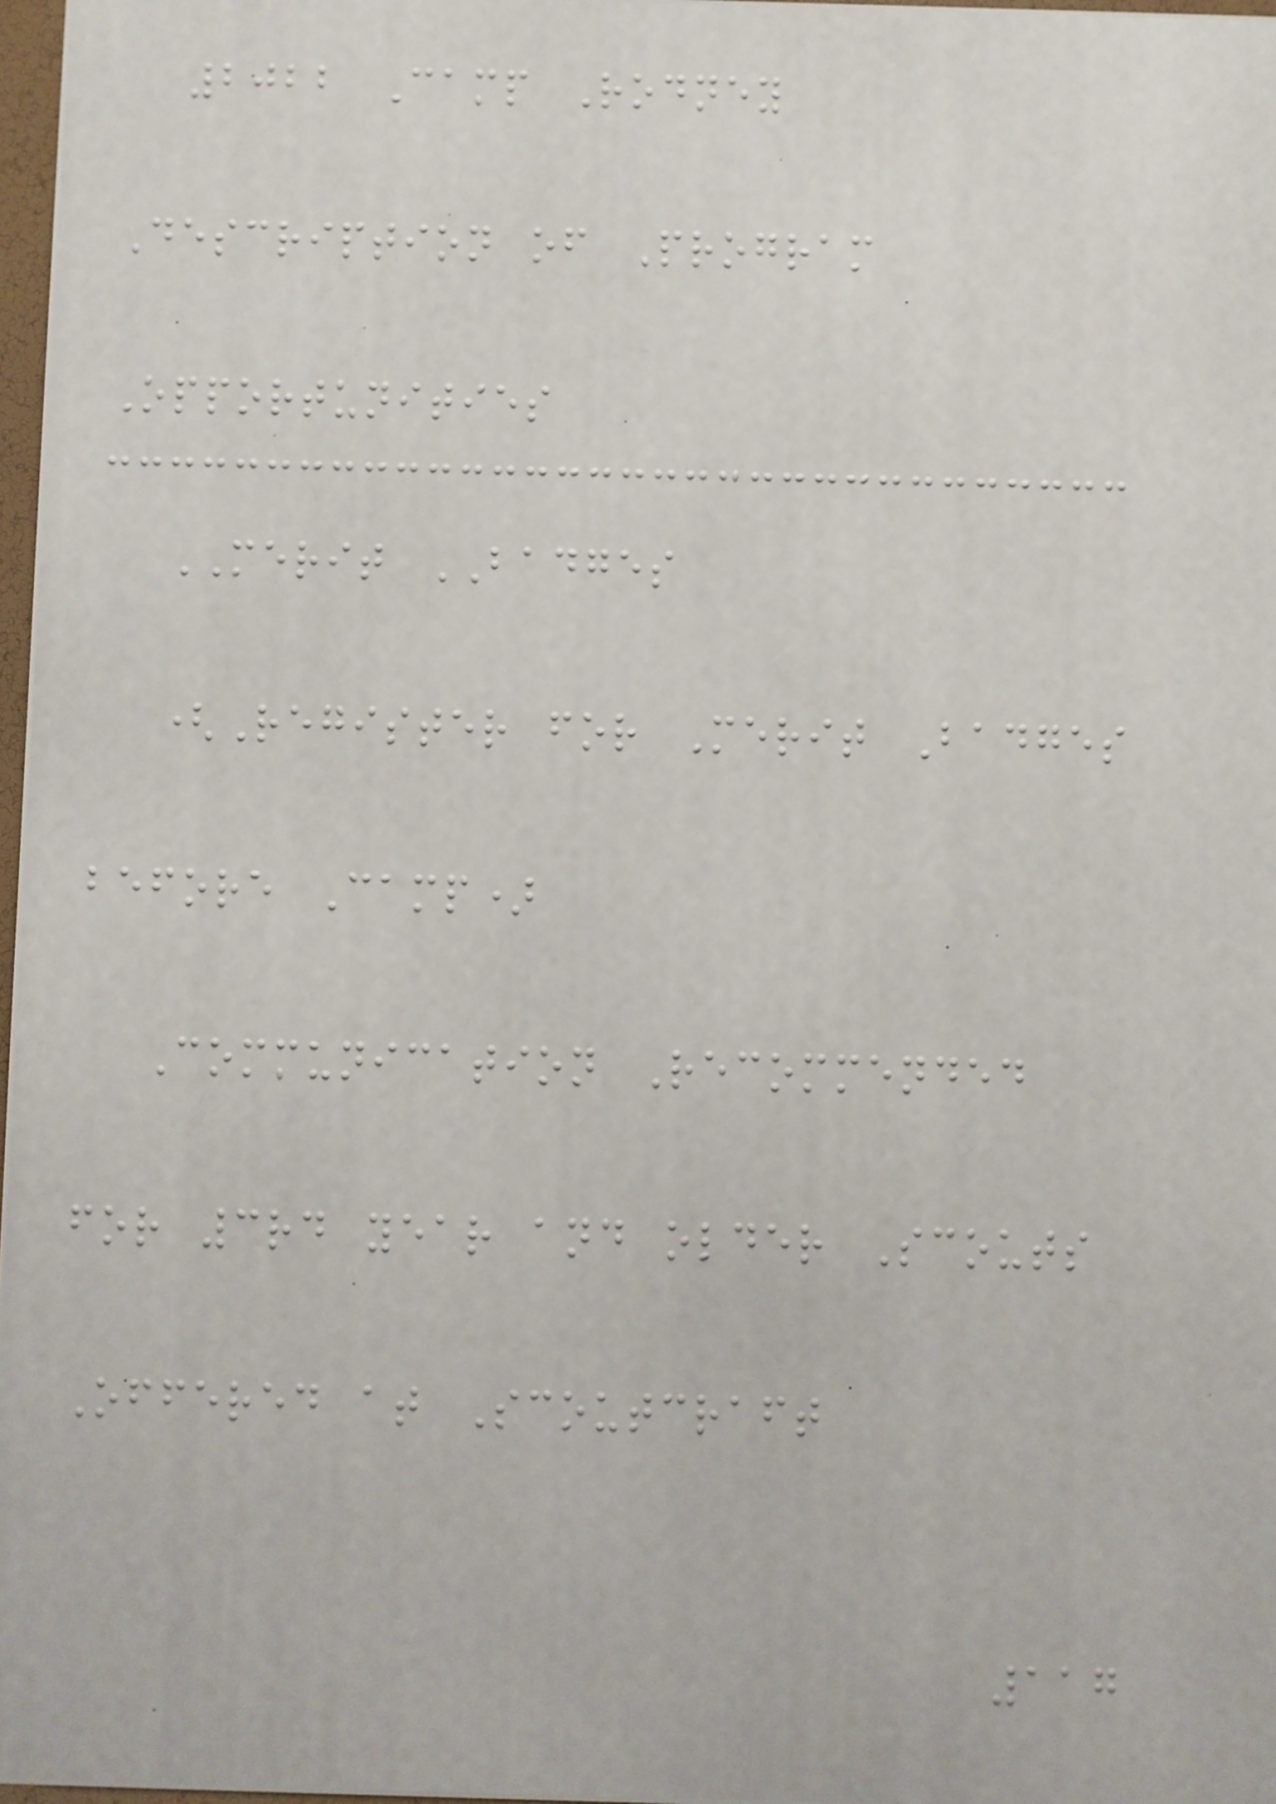2022 Camp Rodney
Description of Program
Opportunities
MERIT BADGES
(Register for Merit Badges
before Camp)
Communication Recommended
for 3rd year and older Scouts
Offered at Scoutcraft
117
